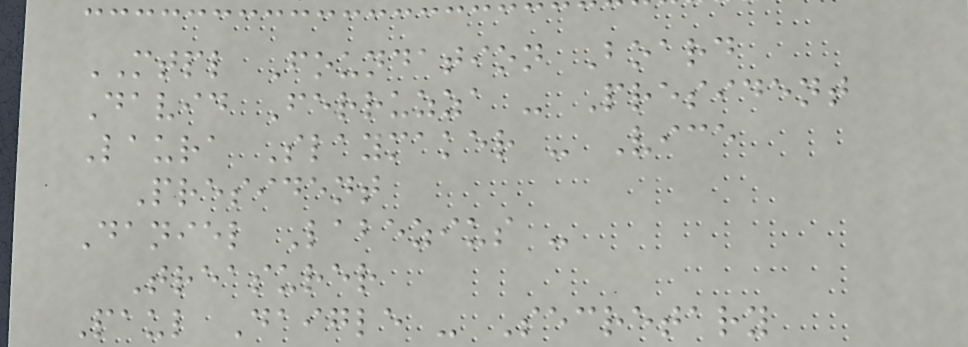MTPL Foundation Board
David Ferruzza - President
Laura Slaymaker - Vice
President
Daniel Labezius -
Treasurer
Paul Daigle - Secretary
